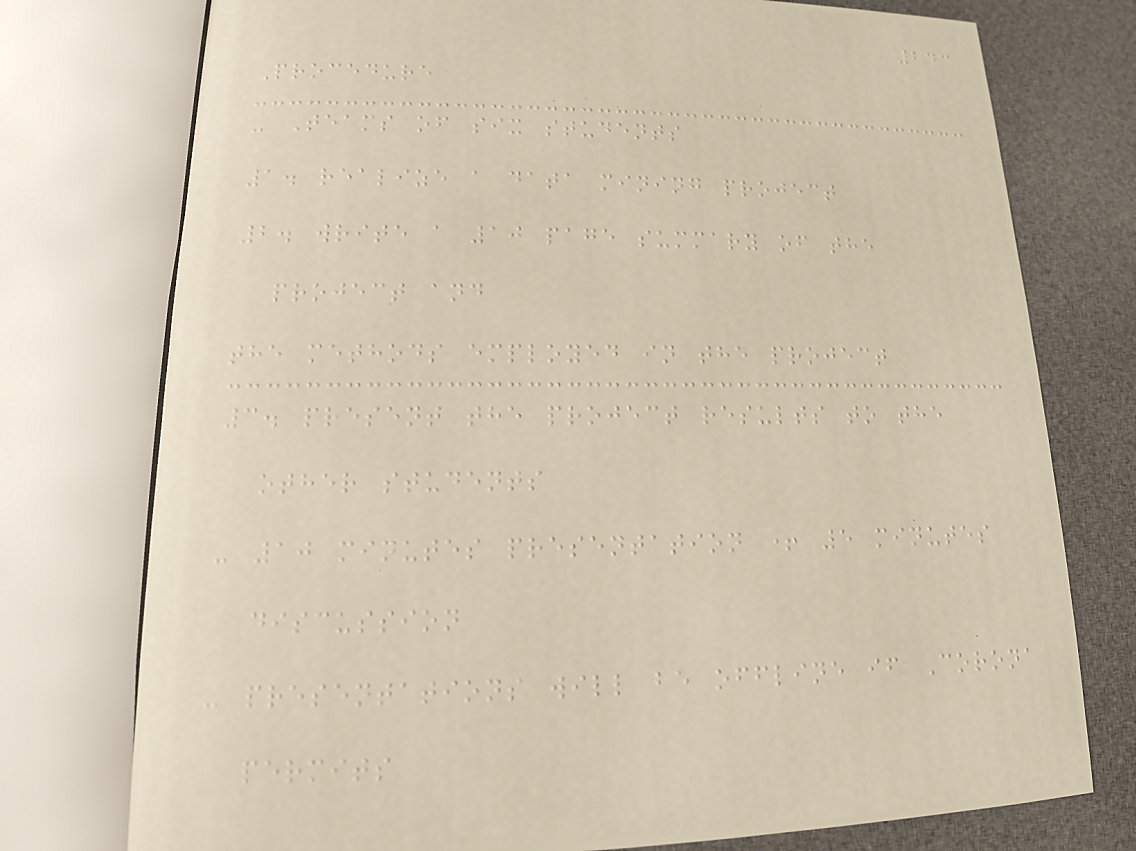243
Procedure
- Teams of six students
1. realize a data mining project
2. write a 10 page summary of the
project and
the methods employed in the project
3. present the project results to the
other students
- 10 minutes presentation + 5 minutes
discussion
- presentations will be offline if Corona
permits
